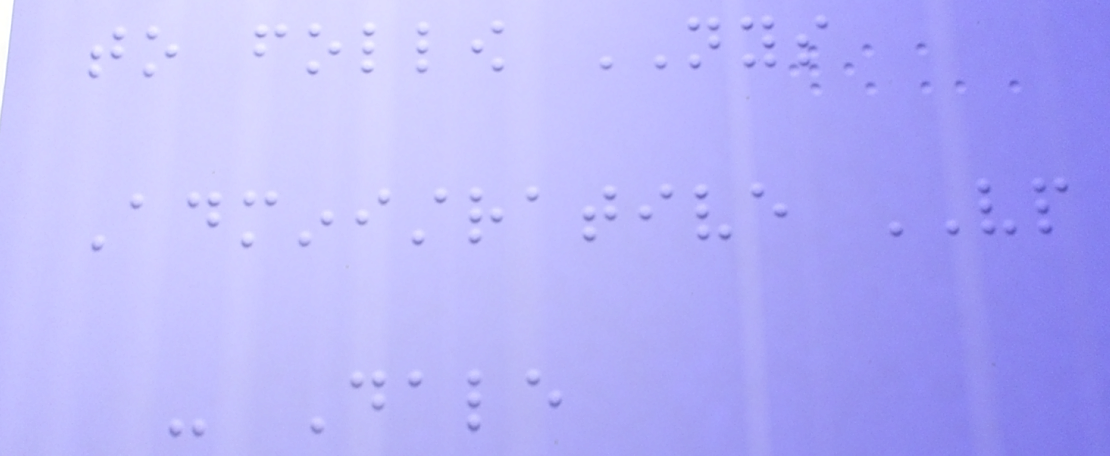to follow NYS
Administrative VP
- Dale
